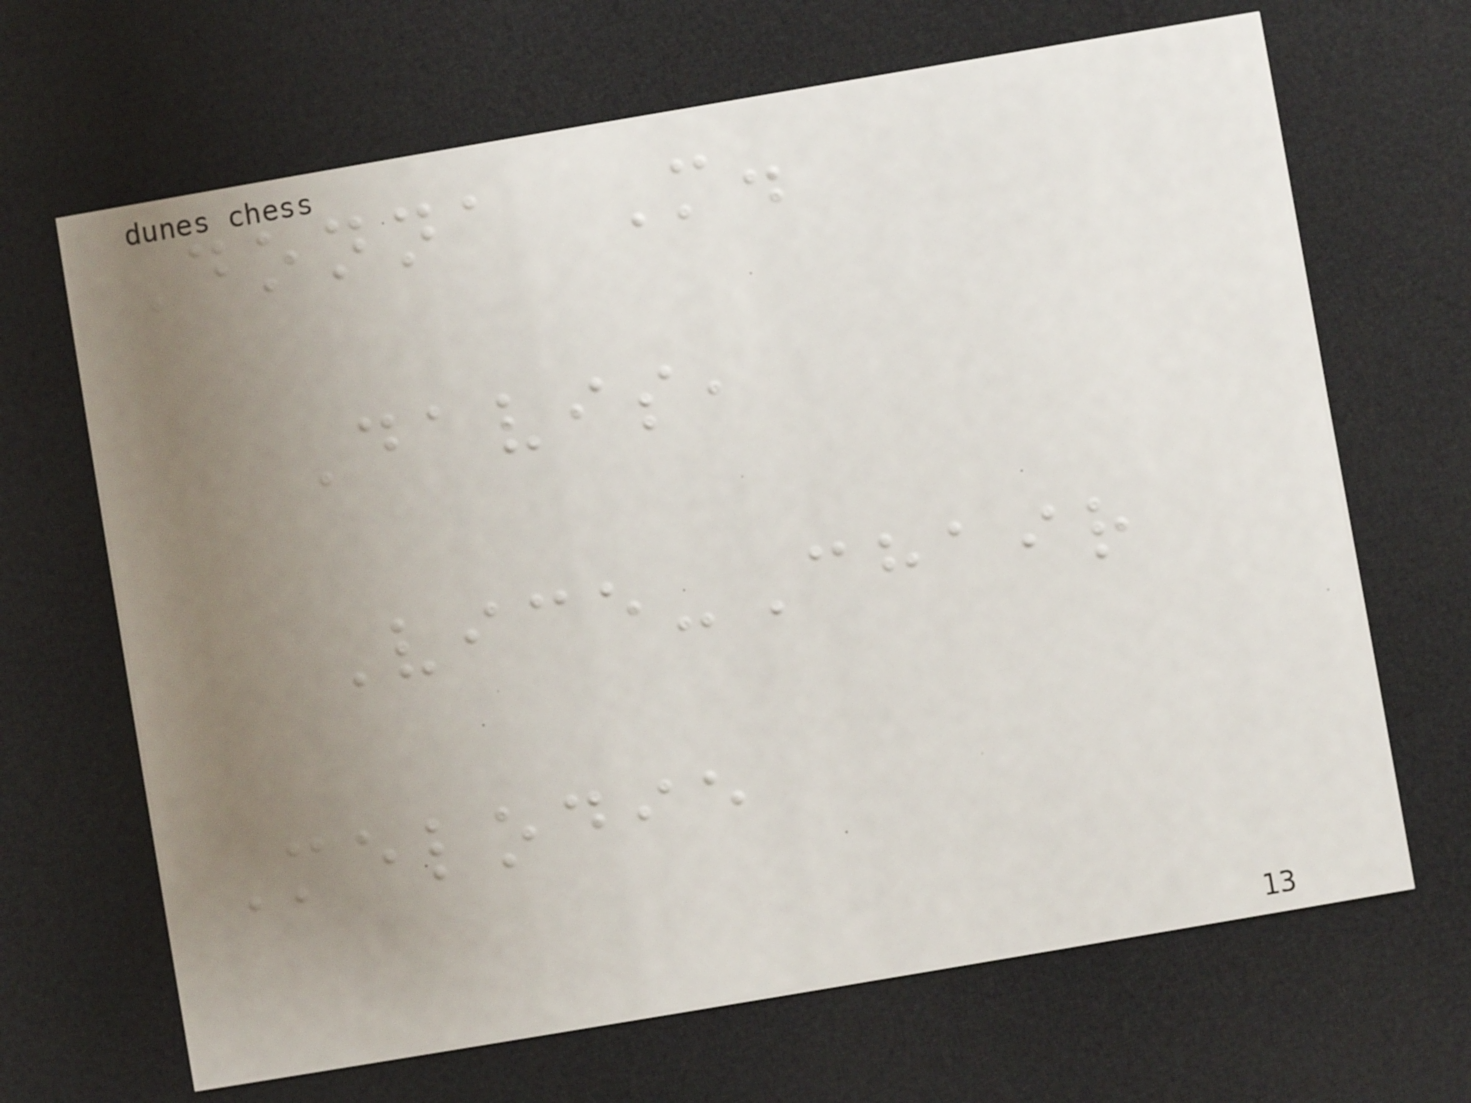Donna M.
Davis,
Vice-Chair
Melodie
